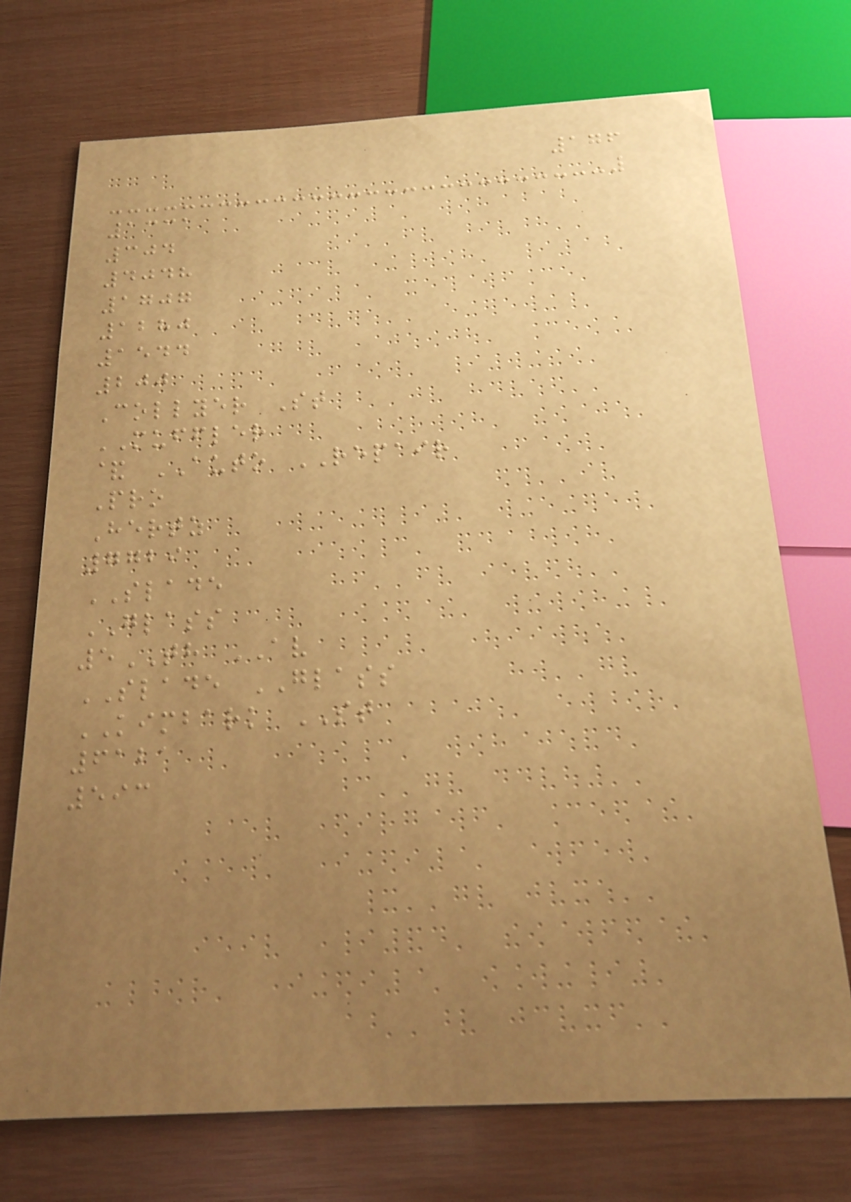176
1331
304
4048
1707
1280
1544
200
Collyer St
MUFFLER
& AUTO REPAIR
Pro
Hertz
7729
SLADE
GLASS
5TH AV
SLADE GLASS
KIMBARK ST
6121
593
